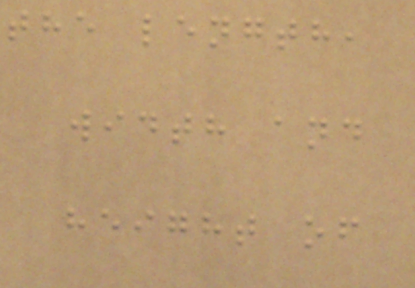the length,
width and
height of
